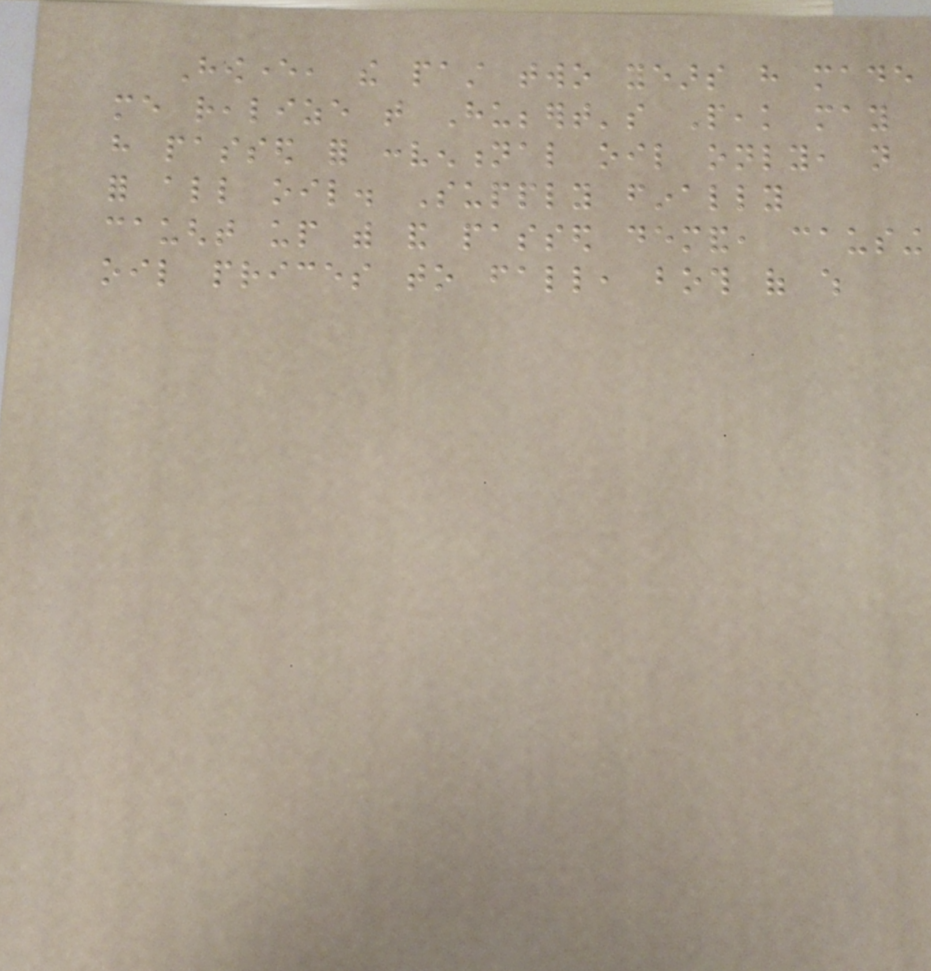However, the past two years have made
me realize that Hubbert's Peak may
have passed for conventional oil only, not
for all oil. Supply finally
caught up with and passed demand, causing
oil prices to fall, both of which
